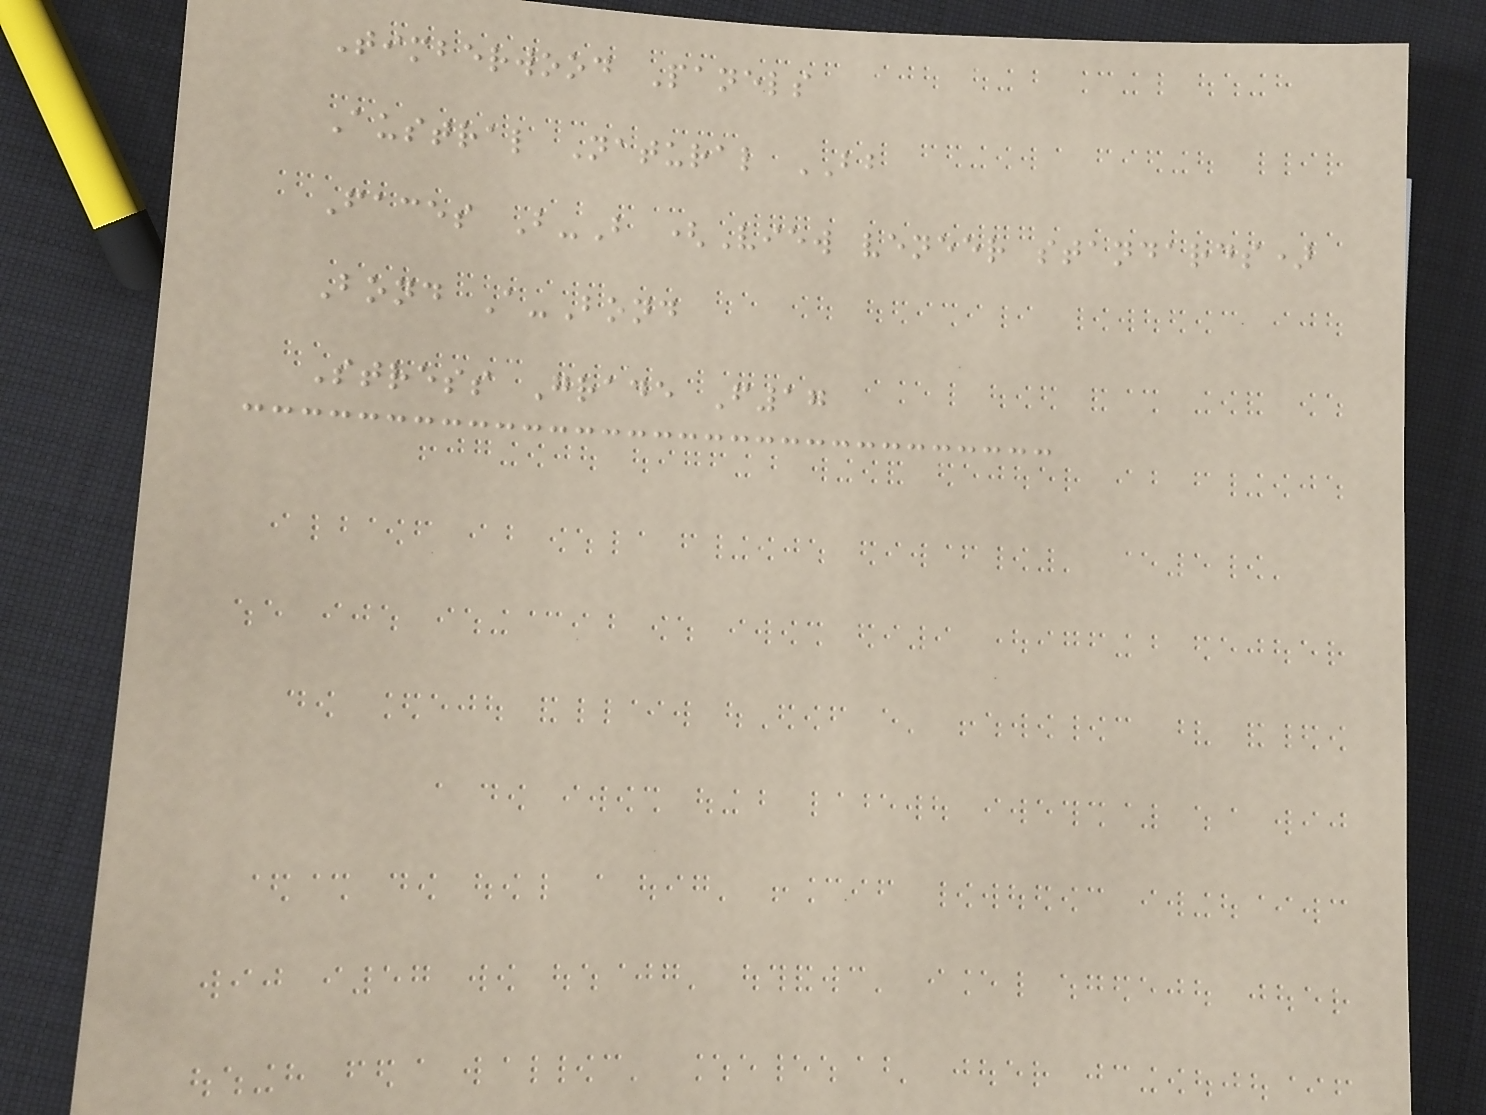Timberwood Panels
Austral Natural BB
Faces B-B (View veneer standards)
Bond A-Bond
Stress Grade F17
